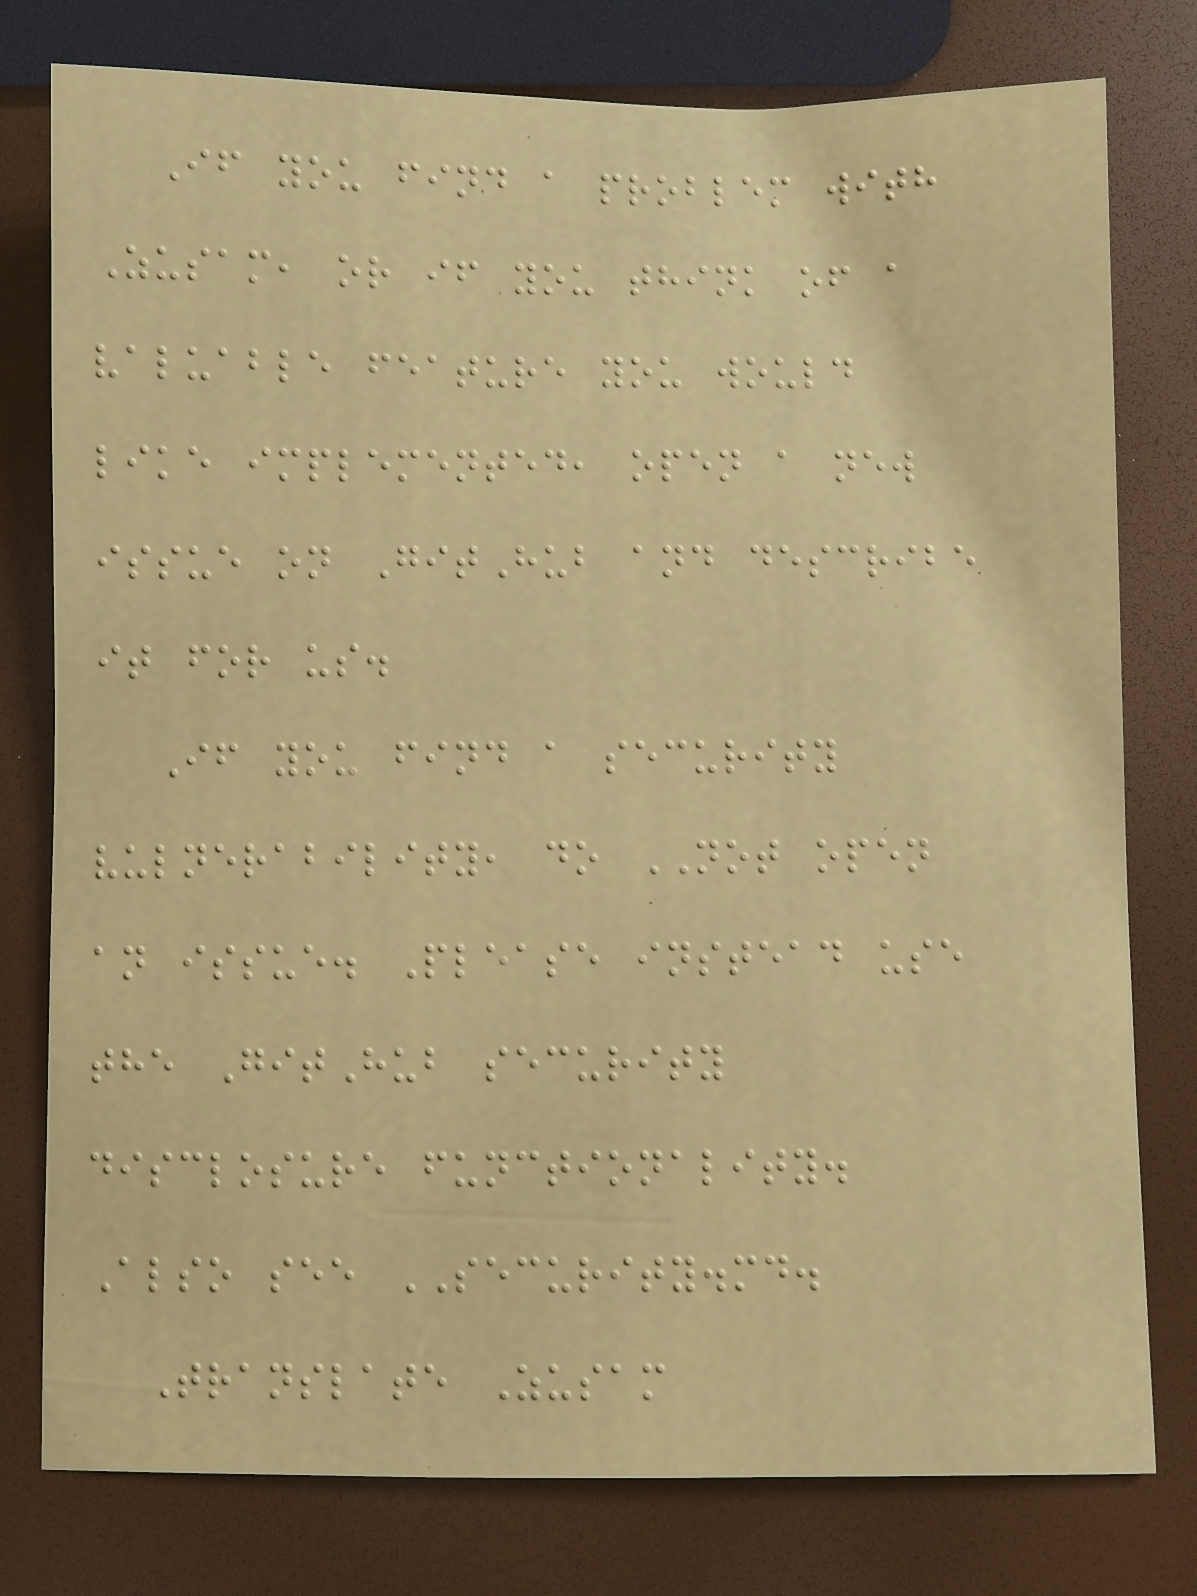If you find a problem with
Zusam, or if you think of a
valuable feature you would
like implemented, open a new
issue on GitHub and describe
it for us.
If you find a security
vulnerability, do NOT open
an issue. Please instead use
the GitHub security
disclosure functionality.
Also see SECURITY.md.
Translate Zusam
